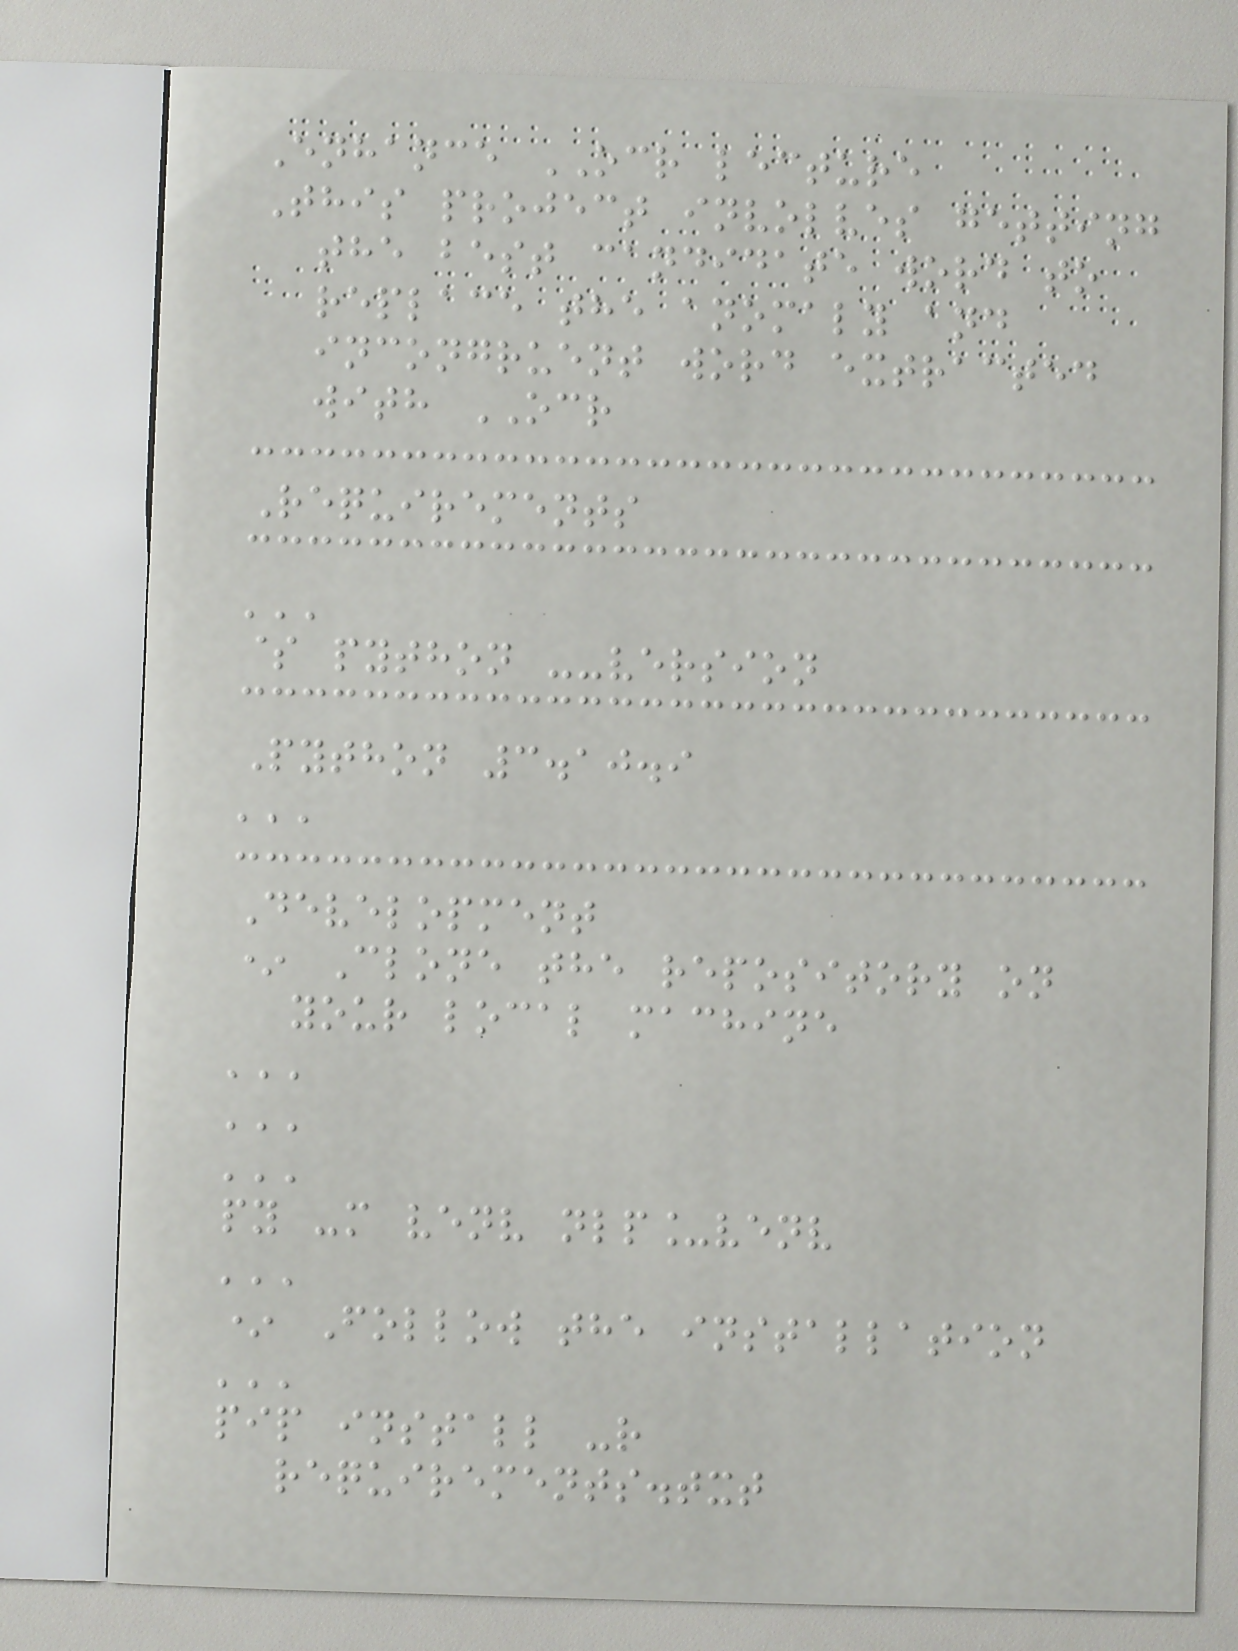Enhance OCR lecture
This project involves getting
the best candidate word to
replace the anomaly and
incongruent word extracted
with OCR
Requirements
'''
$ python --version
Python 3.10.9
'''
Development
* Clone the repository on
your local machine
'''
'''
'''
py -m venv nlp_venv
'''
* Follow the installation
'''
pip install -r
requirements.txt
